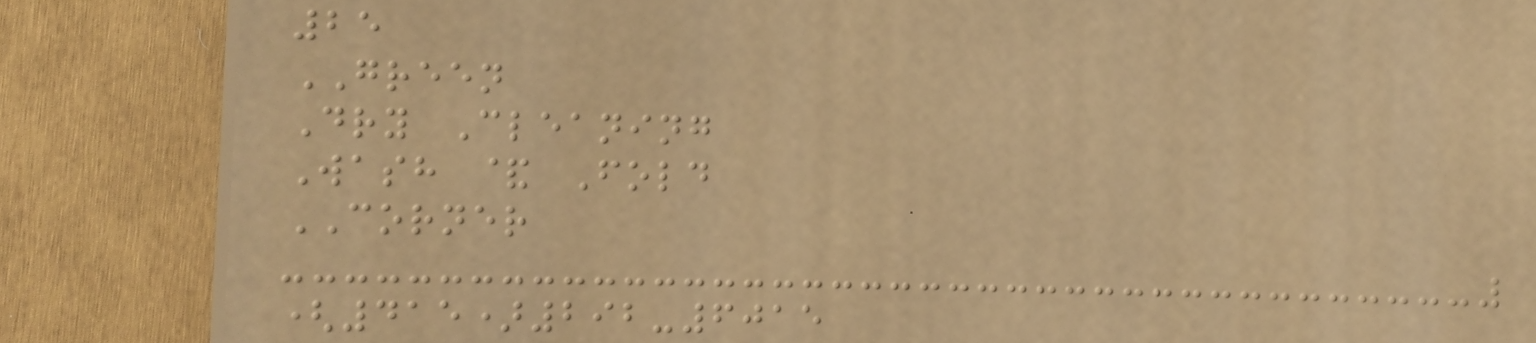25
GREEN
Dry Cleaning
Wash & Fold
CORNER
(415)292-6015
